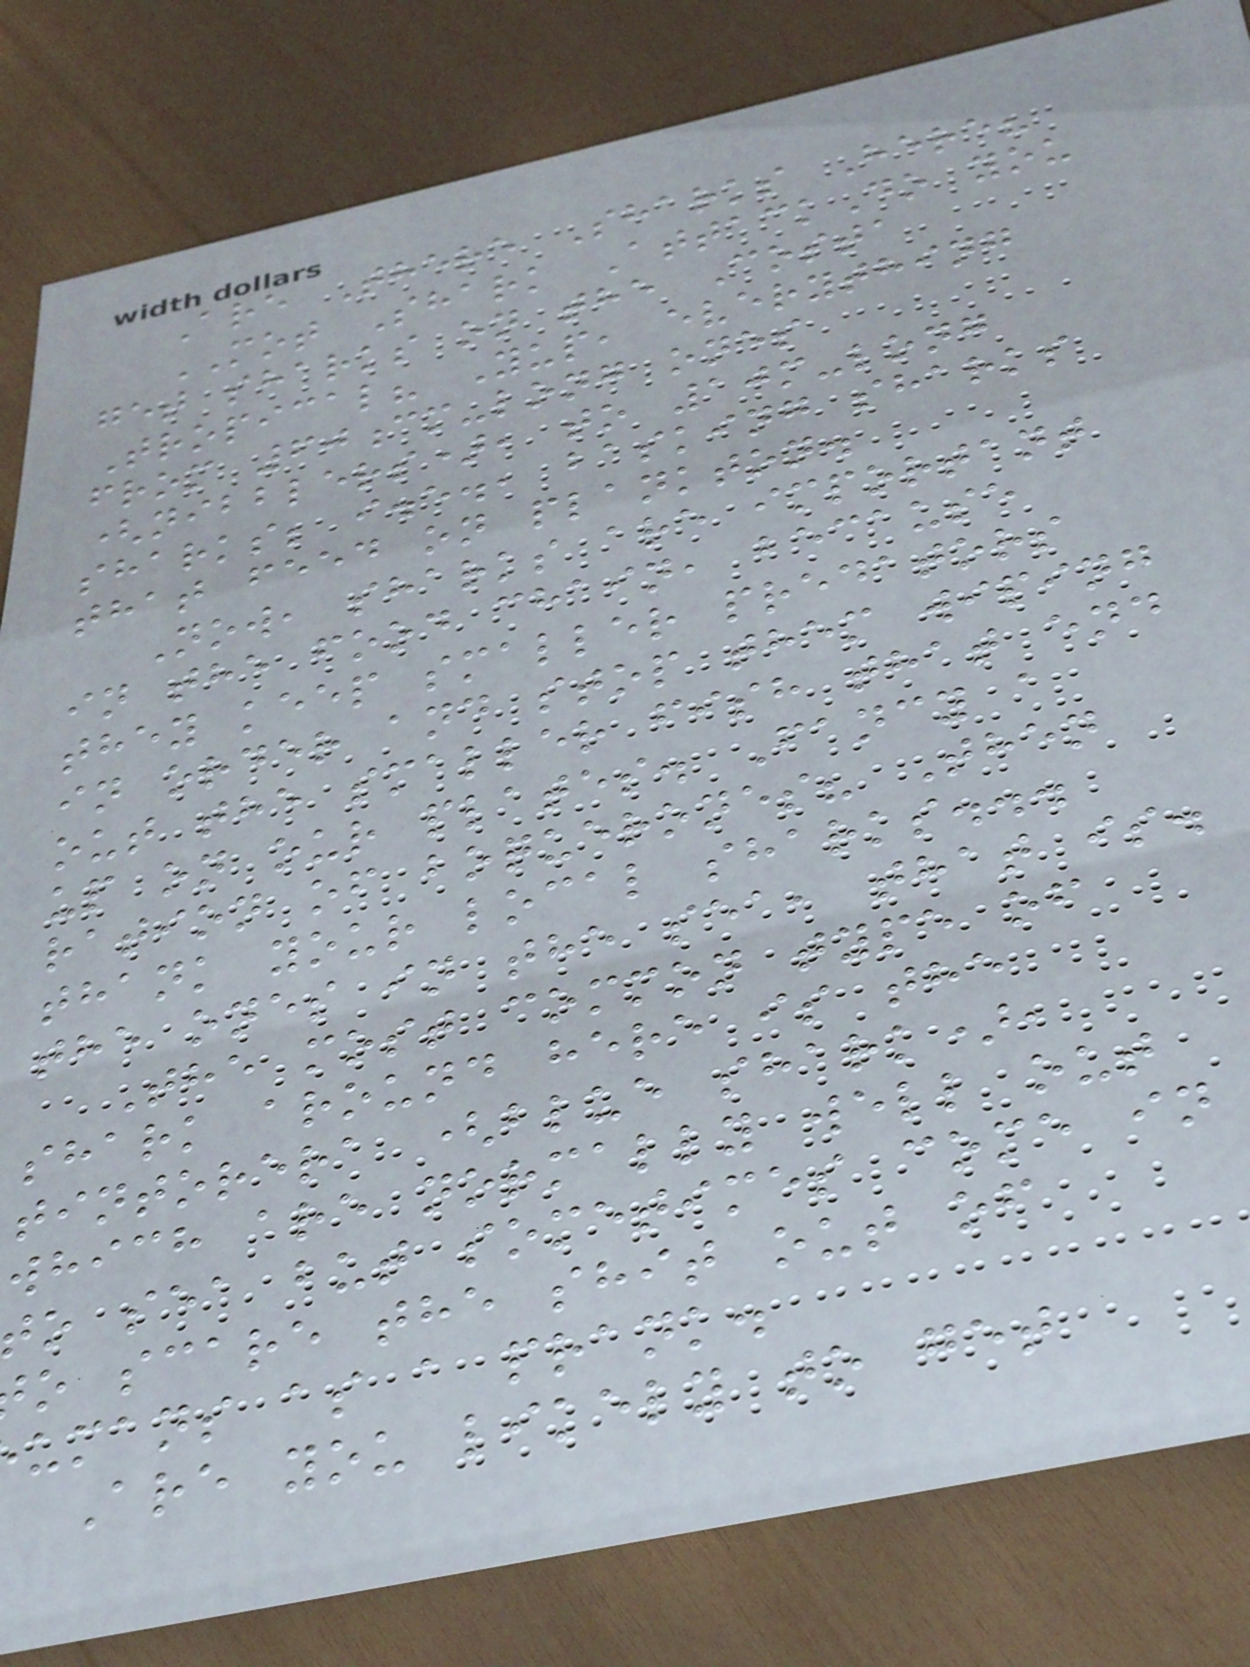Are There Sharks Here?
MOT Shark AttackDo you
get sharks on the Costa
Tropical? Yup, everything
from 60cm-long ones
(nibblers), to 10m-long
sharks; i.e., basking sharks
that feed on plankton.
Now, sharks are important
in the food chain, because
they keep smaller predators
in order and stop them wiping
out the smaller fish that end
up on our plates. Fancy a
ration of boquerones? Then
thank your local sharks...
the ones in the sea, that is.
The most common type of
shark around here is the
tintorera (blue shark),
which are normally well out
o sea but sometimes come in
o scare the shit out of
umans as a prank.
Are you likely to get
